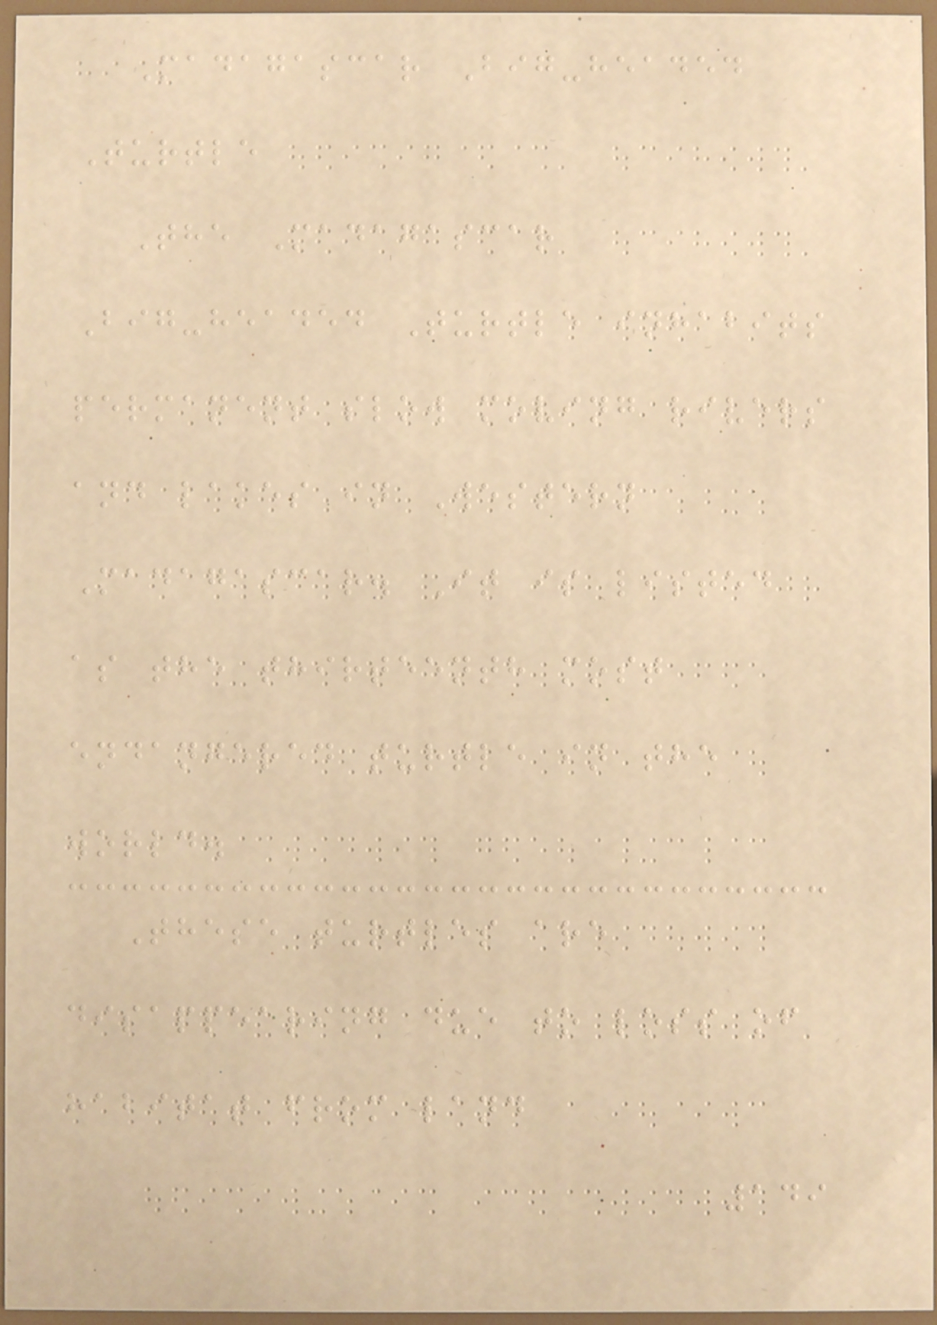Madagascar Big-headed
Turtle
The Madagascar
Big-headed Turtle inhabits
permanent slow moving rivers
and lakes in Western
Madagascar. It is listed
as the thirteenth most
endangered turtle in the
world.
These turtles are
disappearing due to loss of
habitat from land
149
